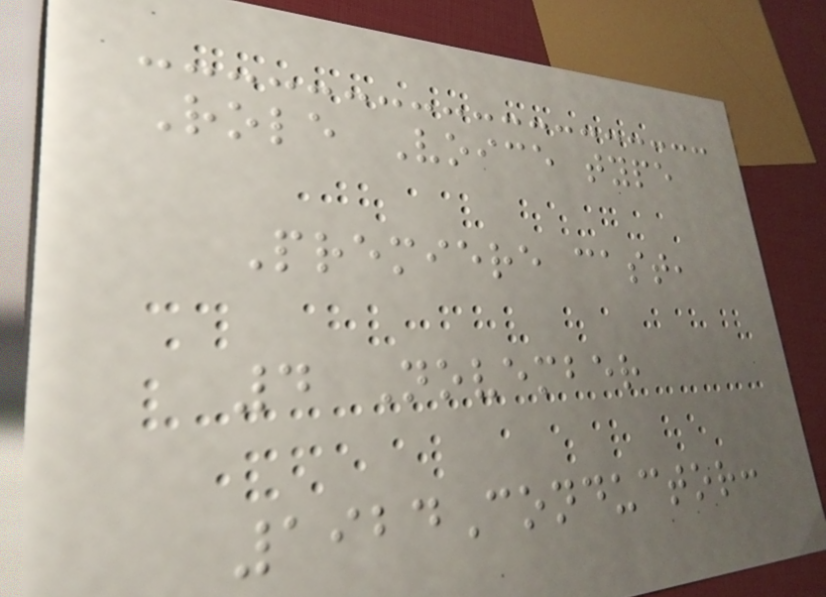Role Voice type
Premiere cast,
4 November
1924Conductor:
